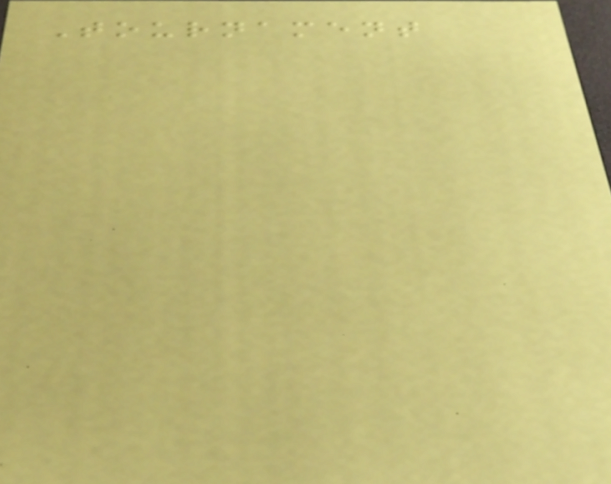Tournament
